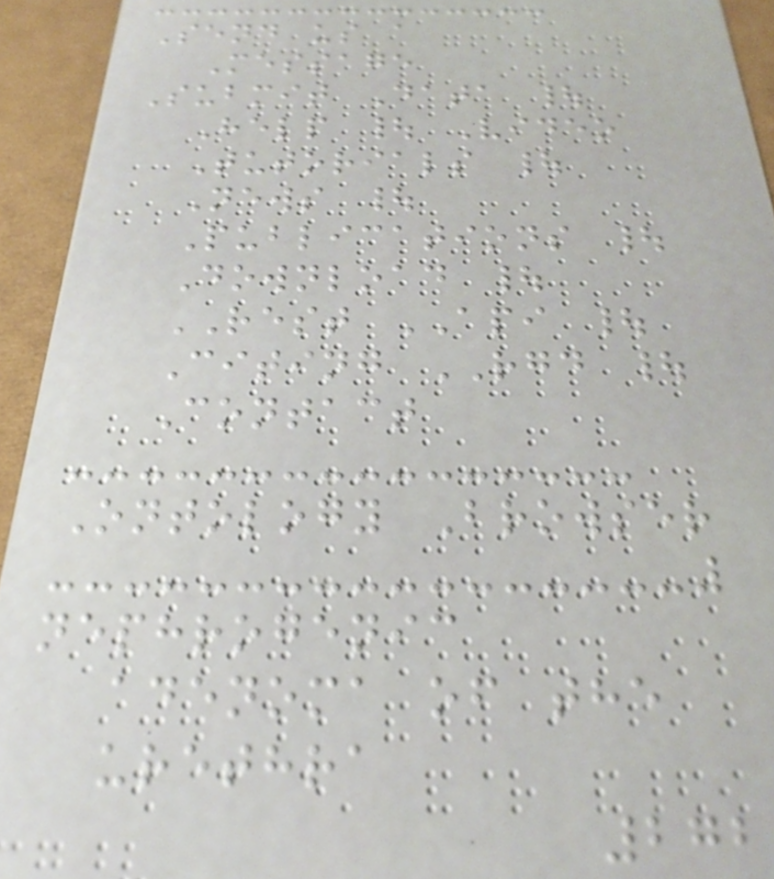Send us a
Message
Submit Data |
Help | Video
Tutorials |
News |
Publications |
Download |
REST API |
Citing RGD |
Contact
Ontology Browser
nephrogenic
adenoma of the
urethra
272
